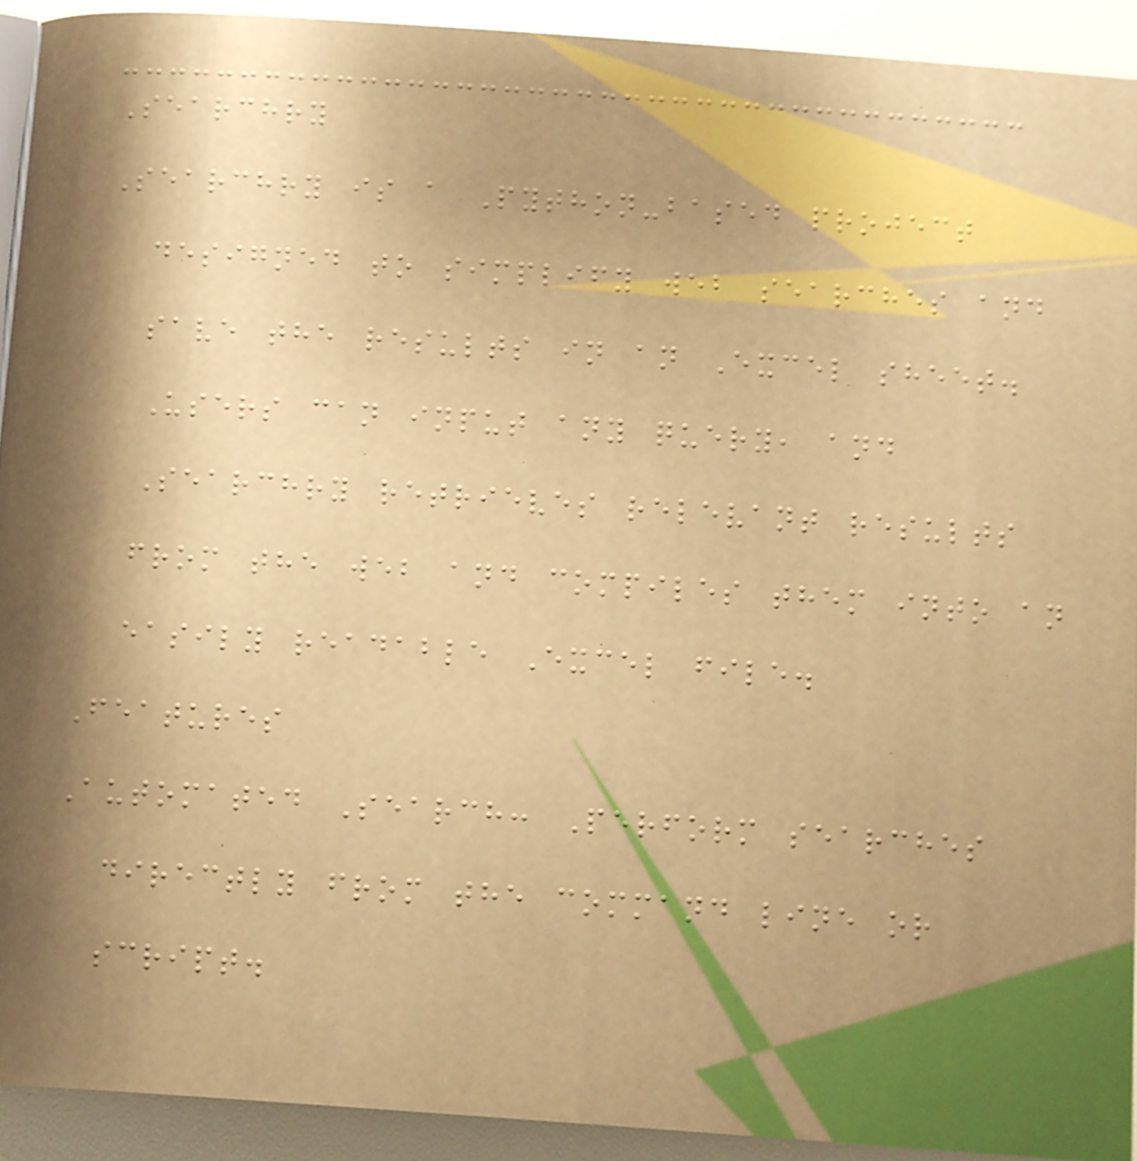Searchry
Searchry is a Python-based project
designed to simplify web searches and
save the results in an Excel sheet.
Users can input any query, and
Searchry retrieves relevant results
from the web and compiles them into an
easily readable Excel file.
Features
Automated Search: Perform searches
directly from the command line or
script.
